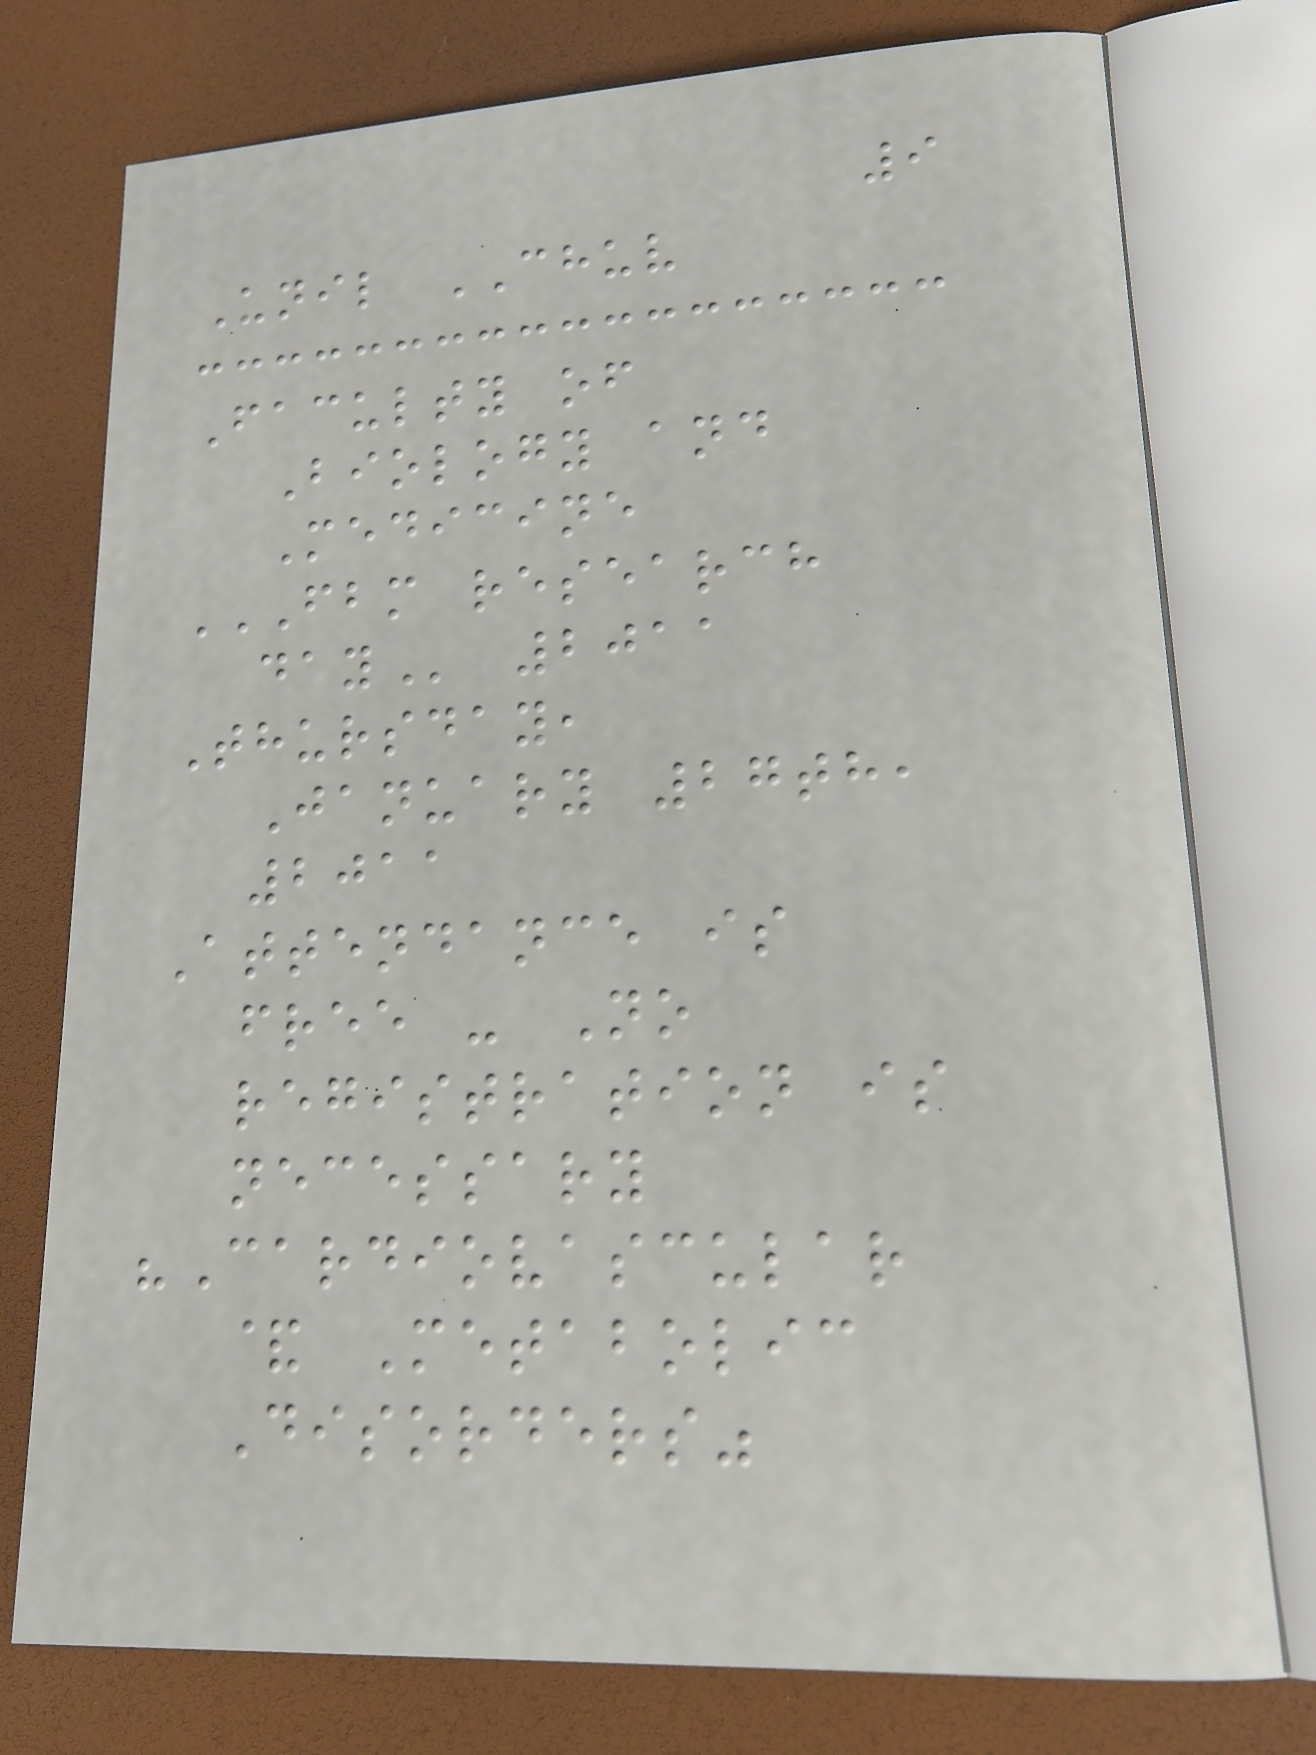9
Unil CHUV
Faculty of
Biology and
Medicine
FBM RESEARCH
DAY 2011
Thursday,
January 27th,
2011
Attendance is
free - No
registration is
necessary
"Cardiovascular
& Metabolic
Disorders"
